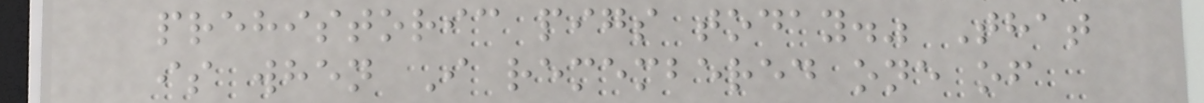prehistoric pigs today." That
is when I remembered one of
